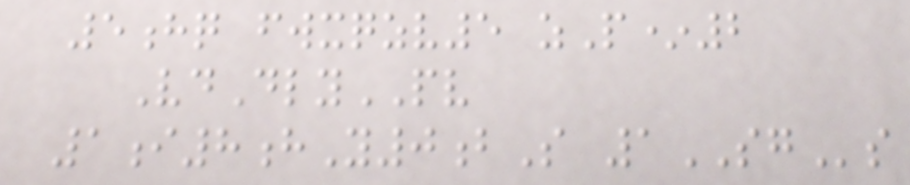5hq fwxqzv5 zP*2
VdDlyPV
1i8hY0bS 1SGs
